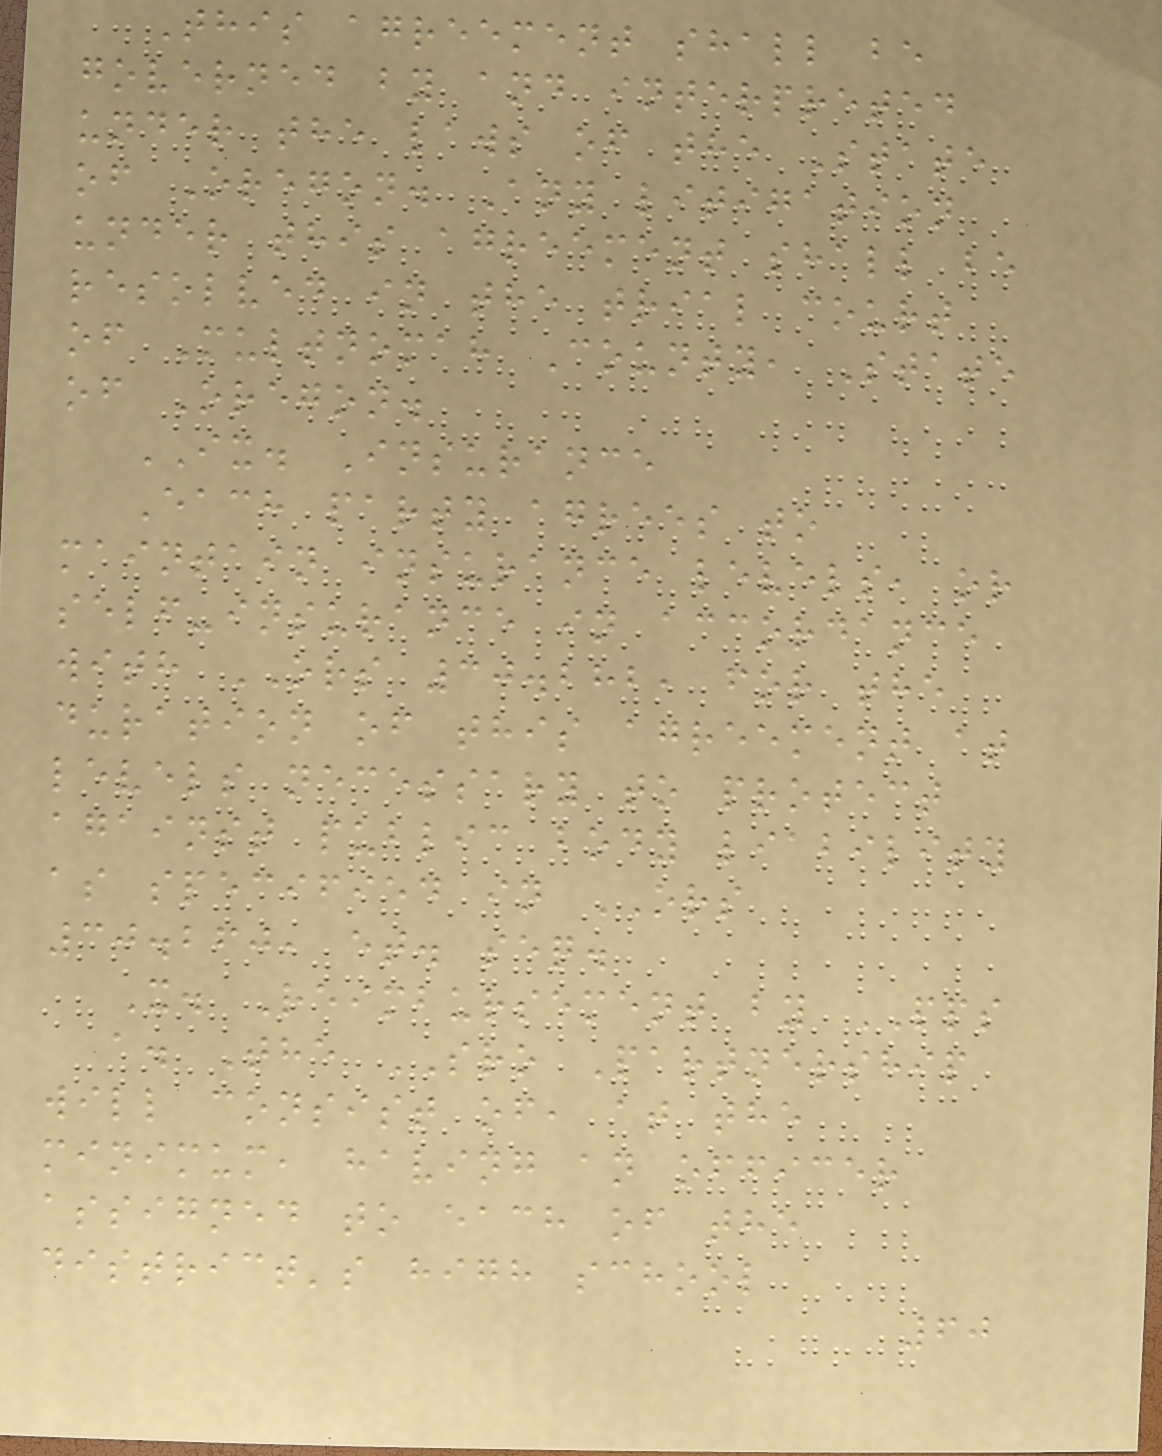This agreement shall be
governed by and interpreted
under the laws of the State
of Oregon. Any litigation
under this agreement shall be
resolved in the trial court
of Multnomah County, State
of Oregon.
IX. Insurance
Each party agrees to
maintain insurance levels, or
self-insurance in accordance
with ORS 30.282, for the
duration of this agreement at
levels necessary to protect
against public body liability
as specified in ORS
30.260, et. seq.
X. Reimbursement by PPS
a. The SRO Partnership
will consist of, at the
minimum, having an officer
assigned to each of the
district's high school
60
